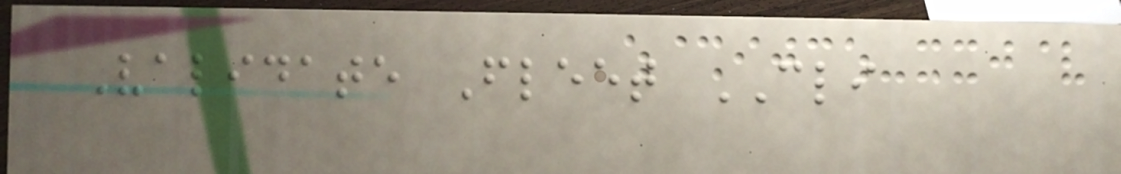Validate Fleet CLI
